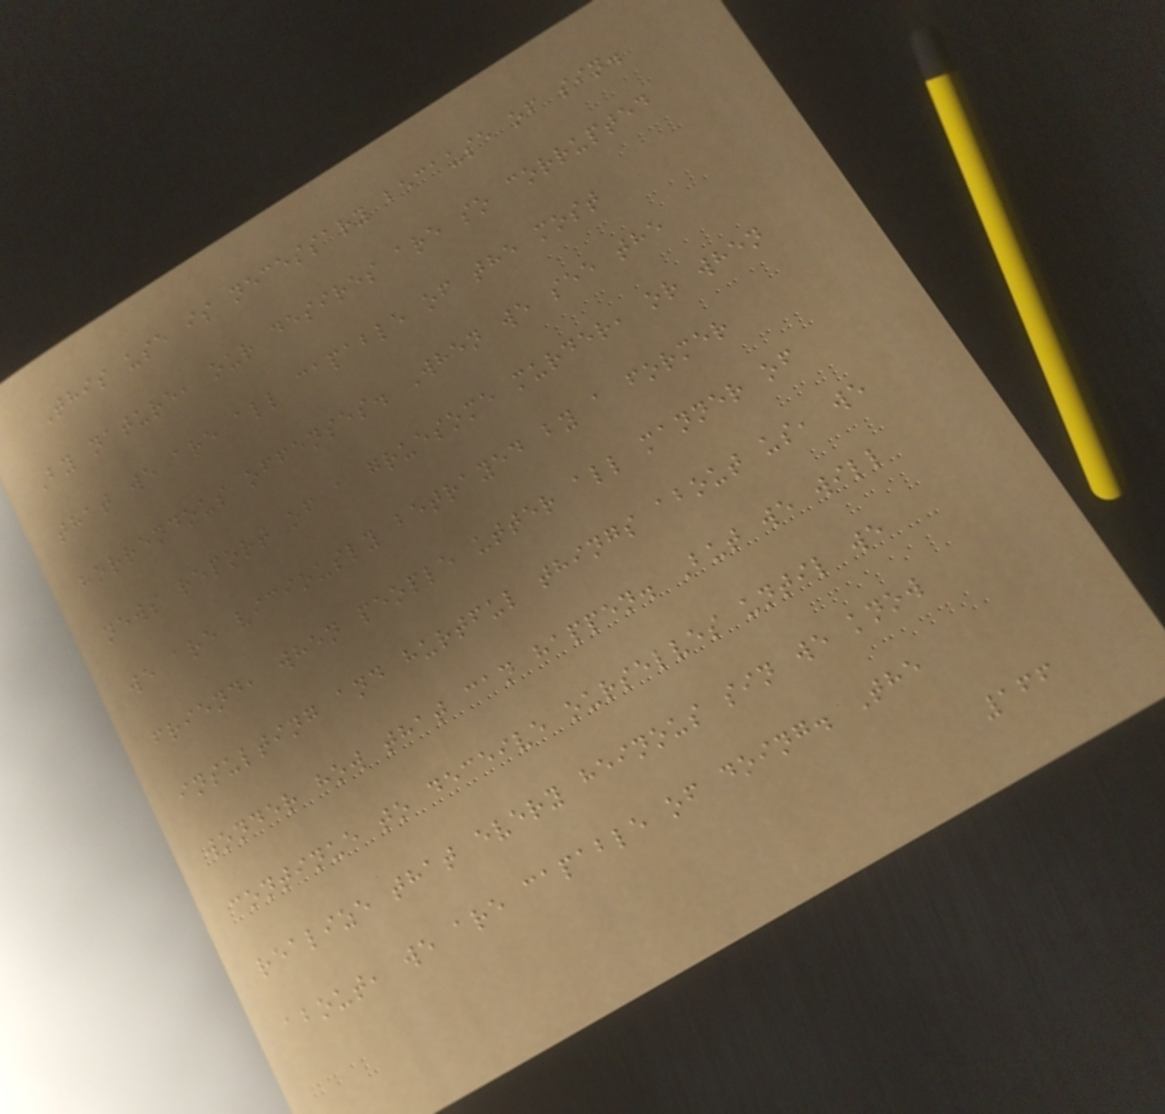This use is necessary because of sin.
By nature, our desires are so corrupted
that we are all capable of the most
horrendous offenses. When we see the
news report of a gruesome murder, or when
we are viciously betrayed by a former
friend, when people utter all manner of
insulting and hurtful things about us, we
wonder how that can happen. But we will
continue to deceive ourselves until we
realize that every heinous sin we know
about, we are capable of doing. The
166
